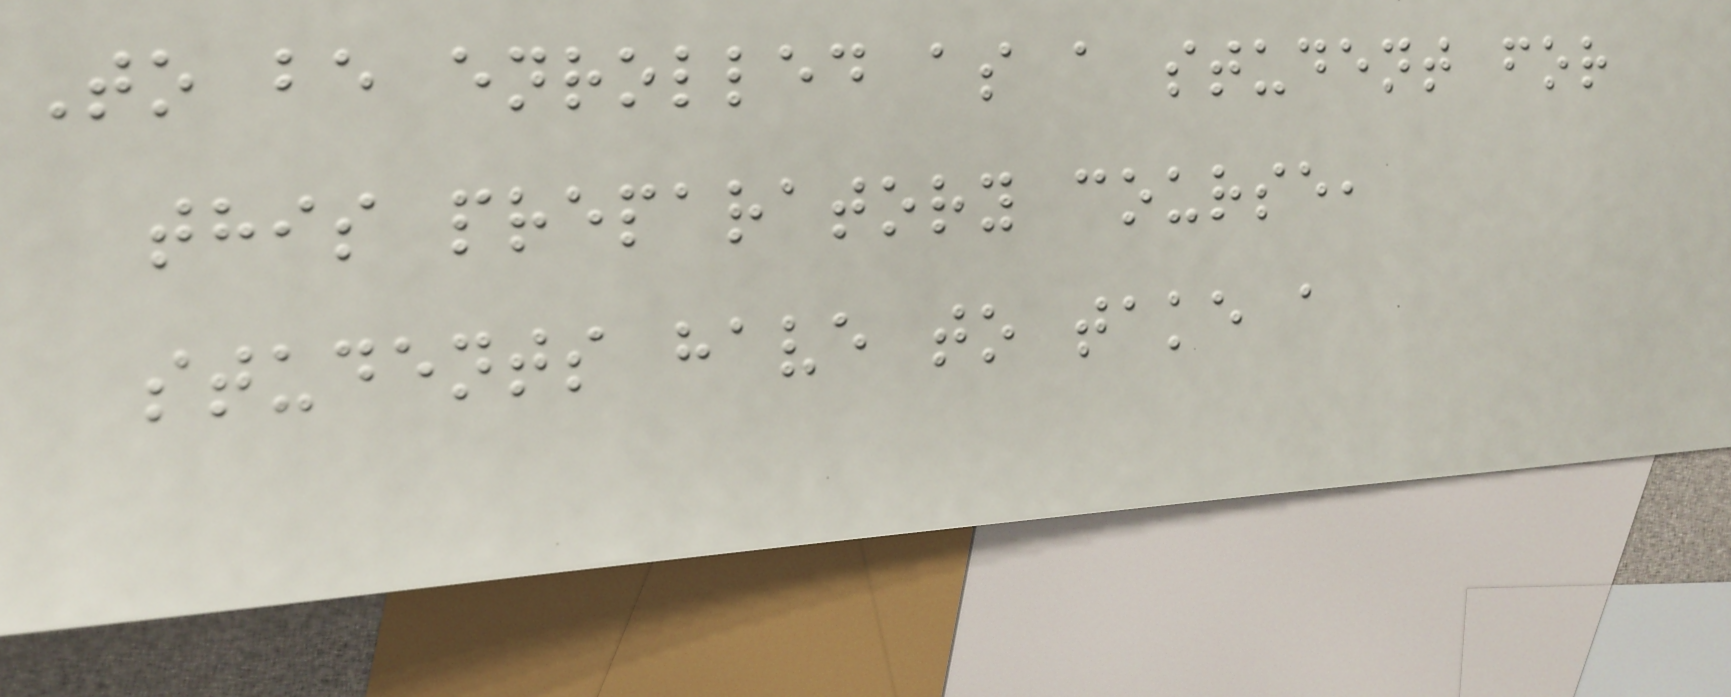To be enrolled as a student for
this preparatory course,
students have to take a
